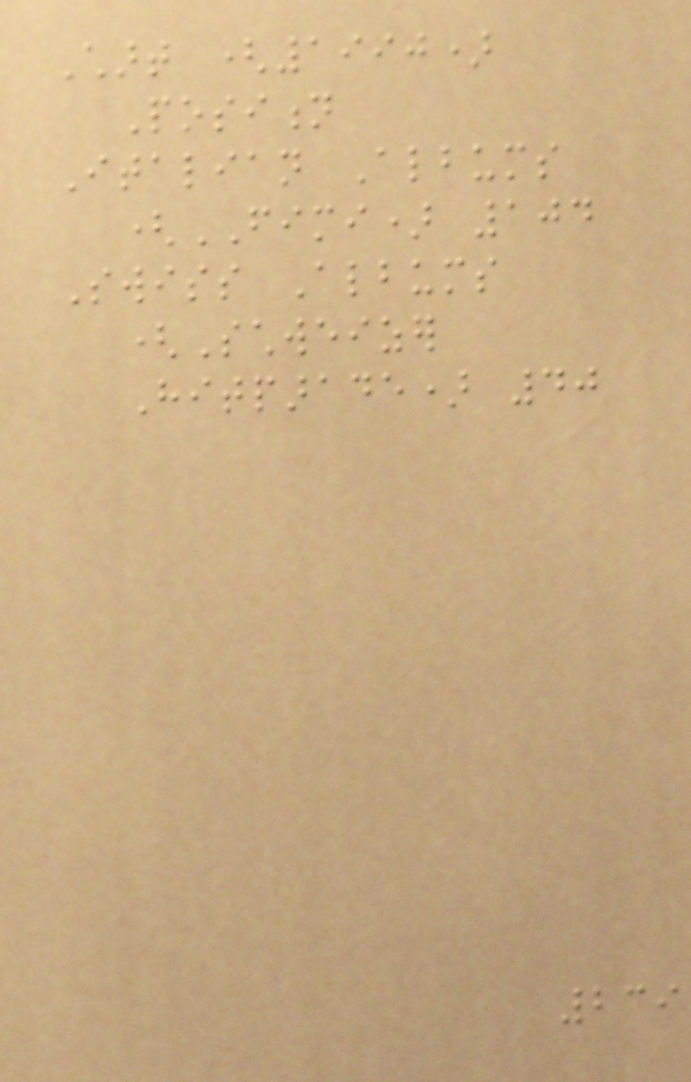Chart (1990)
Position
Italian Albums
(FIMI) 104
Swiss Albums
(Schweizer
Hitparade) 40
239
